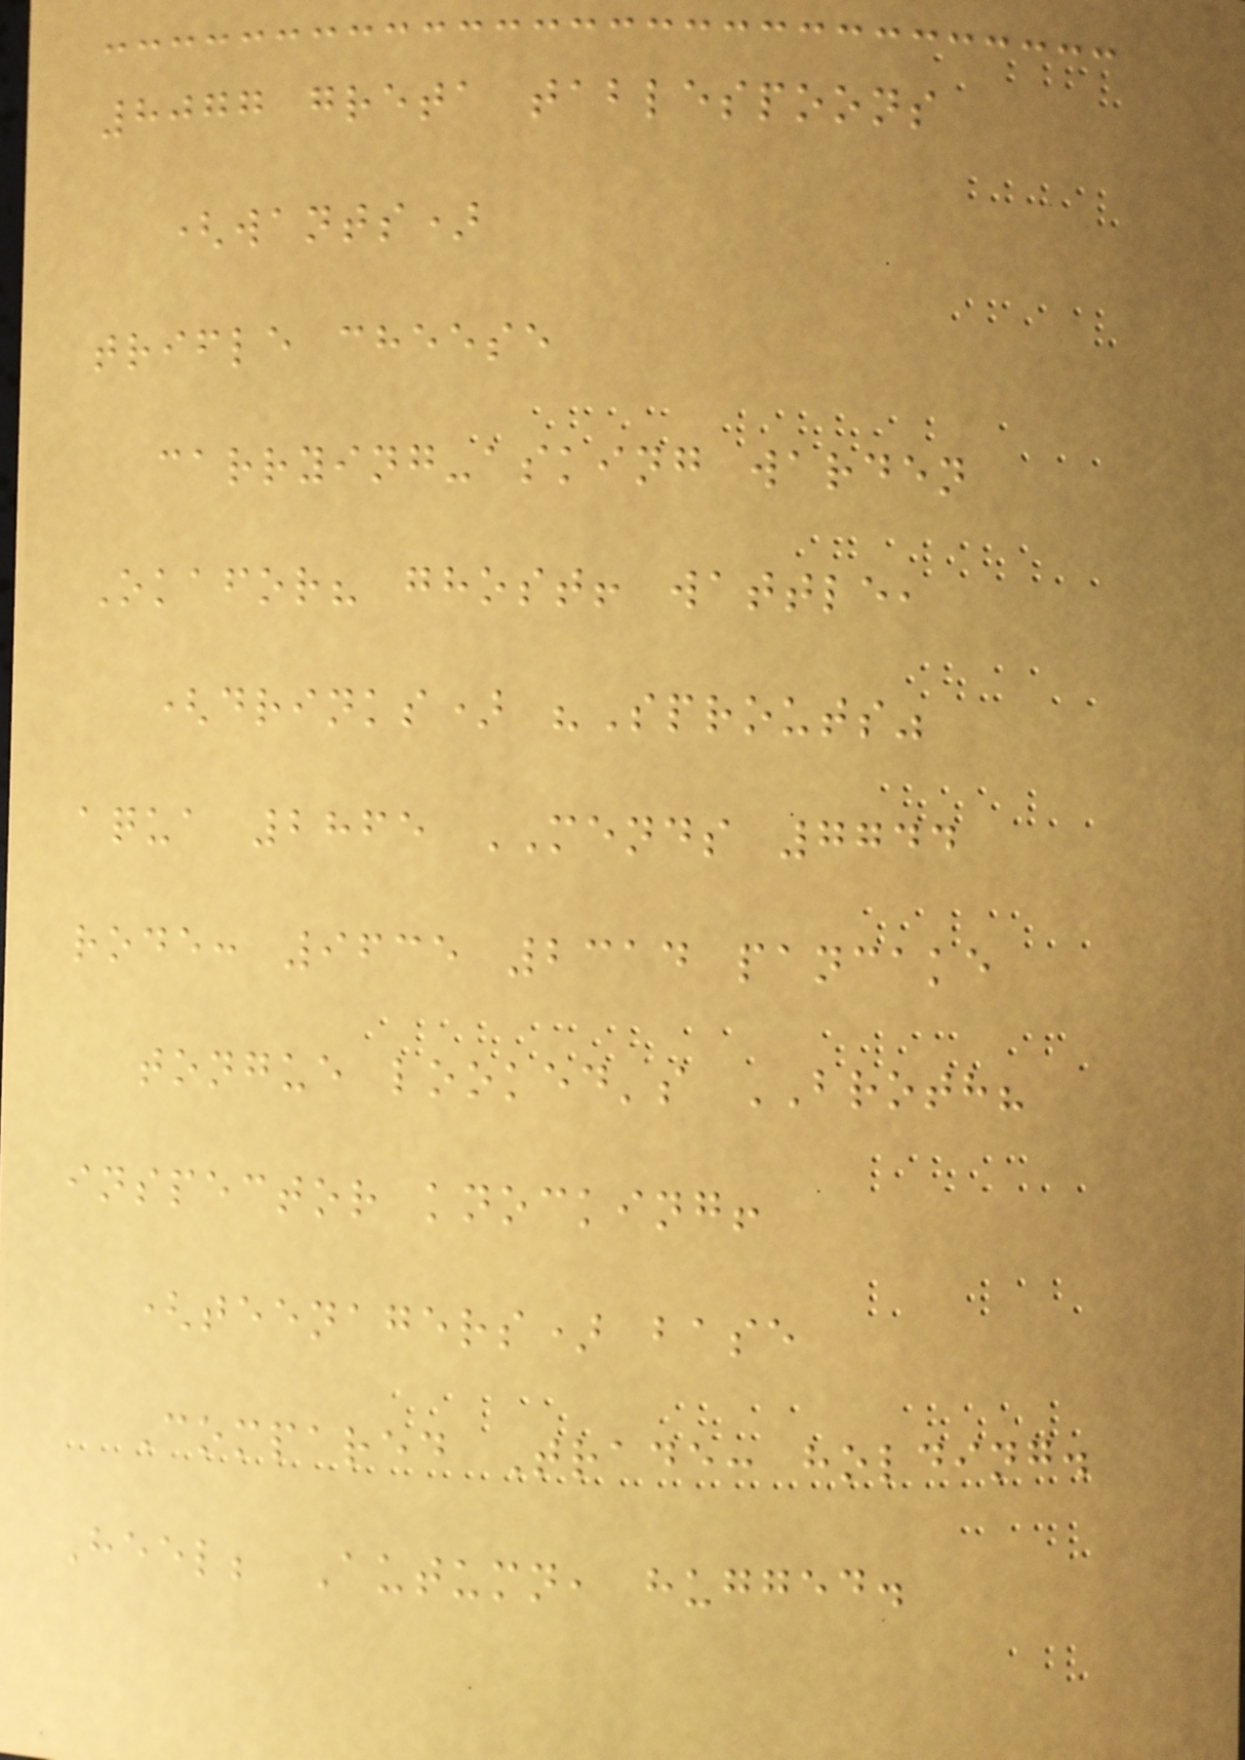8077 greta tablespoons
(wants)
trifle cheese
carrying-asking warden
Okafor? ghost! wattle,
(drinks) "Sprouts"
aqua 2865 MENDS 7744
rode: 9635 2314 pancake
tongue looked's BROTH?
inspector knocking!
(teenagers) base
Compared Trade: holding.
Heel; Autumn, hugged.
